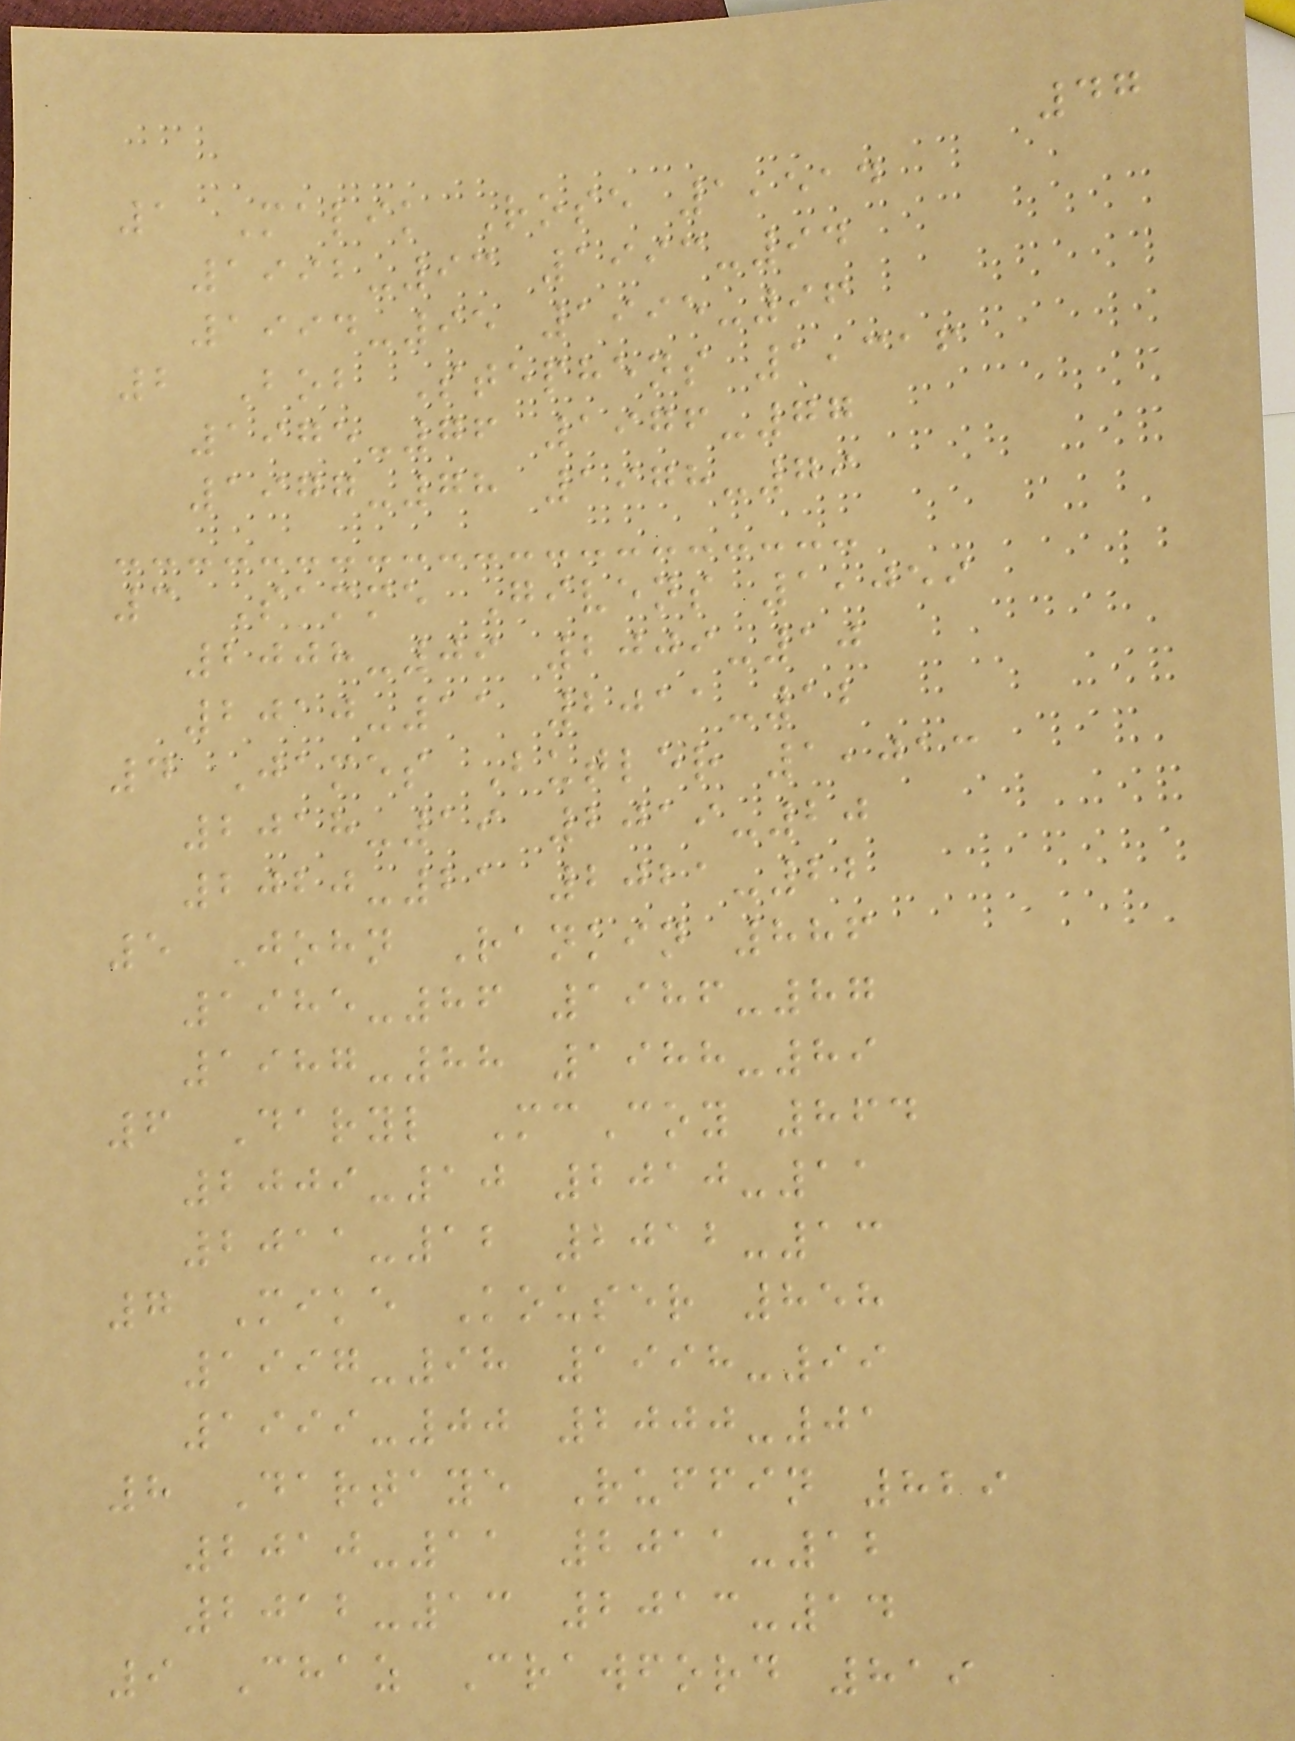47
1 Malik Rose 1,514
1992-93 1993-94
1994-95 1995-96
2 Bob Stephens 1,316
1975-76 1976-77
1977-78 1978-79
3 Samme Givens 1,059
2008-09 2009-10
2010-11 2011-12
4 James Butler 1,013
2018-19 2019-20
2020-21 2021-22
5 John Rankin 886
1985-86 1986-87
1987-88 1988-89
6 Daryl McCoy 864
2009-10 2010-11
2011-12 2012-13
7 Mike Kouser 858
1997-98 1998-99
1999-00 2000-01
8 Dartaye Ruffin 829
2010-11 2011-12
2012-13 2013-14
9 Chaz Crawford 819
